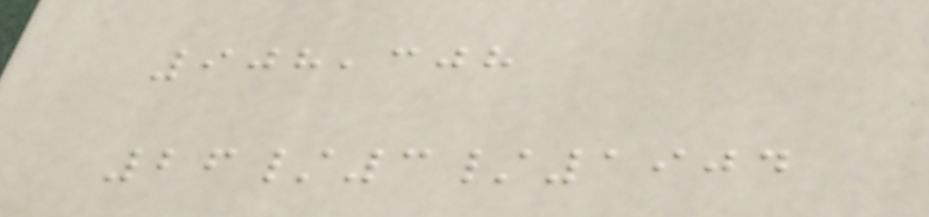908,308
26/3/1904
